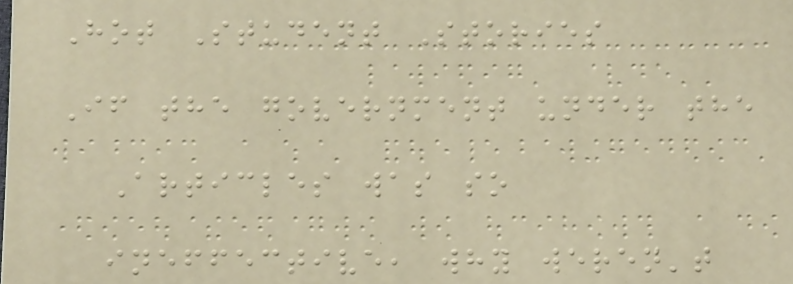Hot Student Stories
If the government under the
Articles was so
ineffective, why weren't
